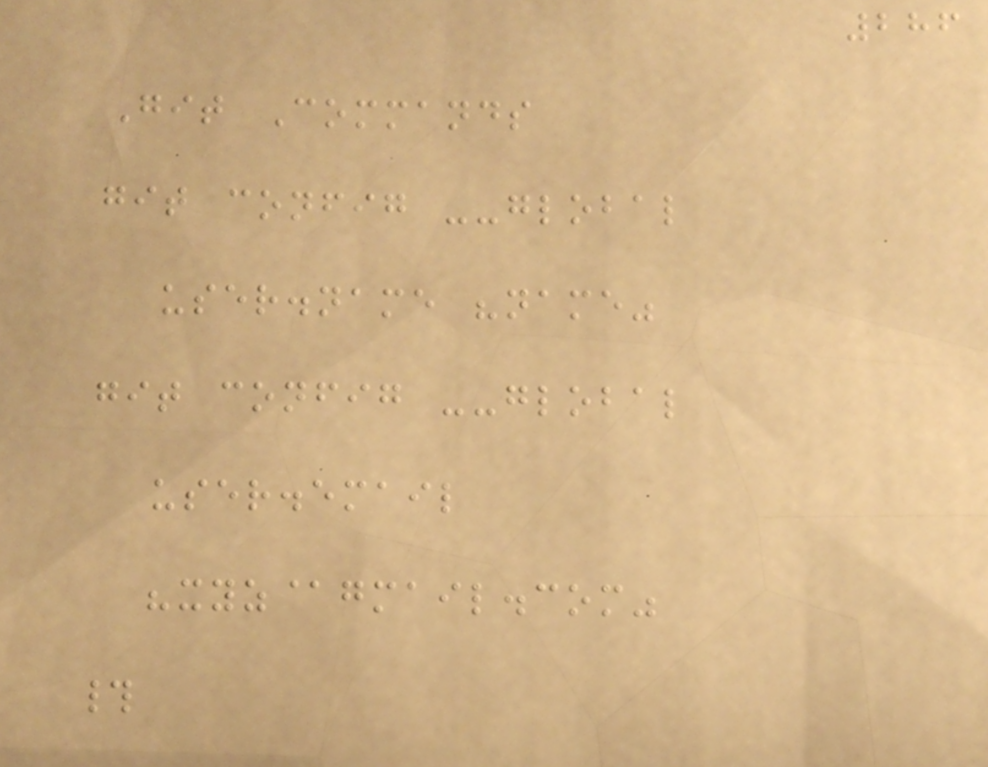286
Git Commands
git config --global
user.name "name"
git config --global
user.email
"xyz@gmail.com"
#
